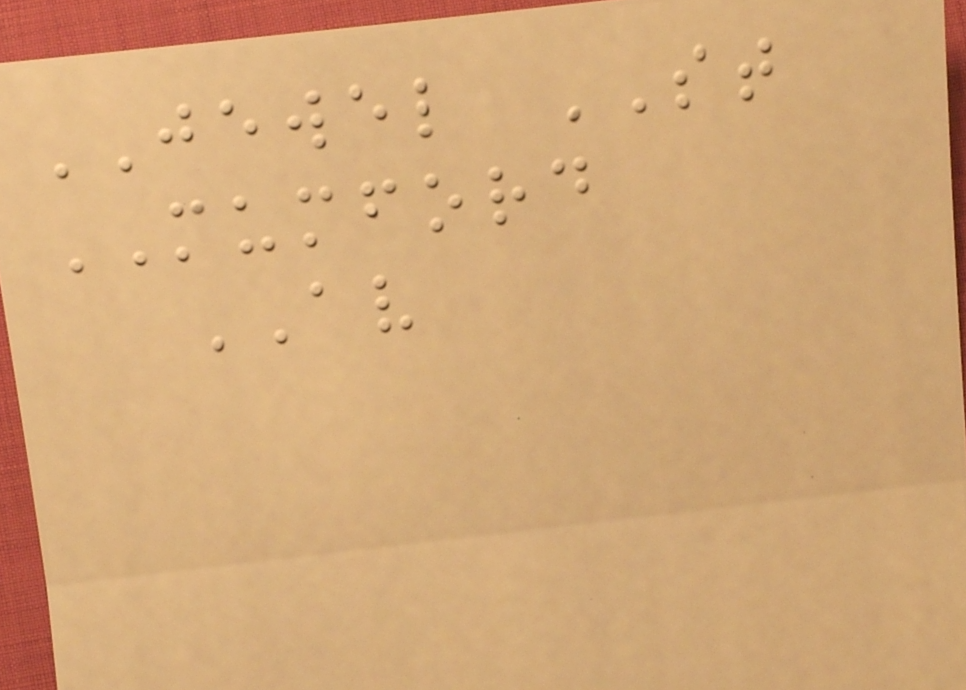JEWEL ST
MUMFORD
AV
